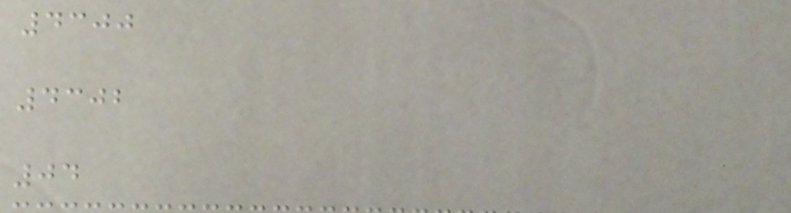4300
4302
04
